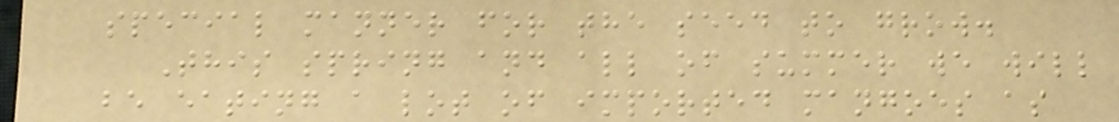special manner for the seed to grow.
This spring and all of summer we will
be eating a lot of imported mangoes as
